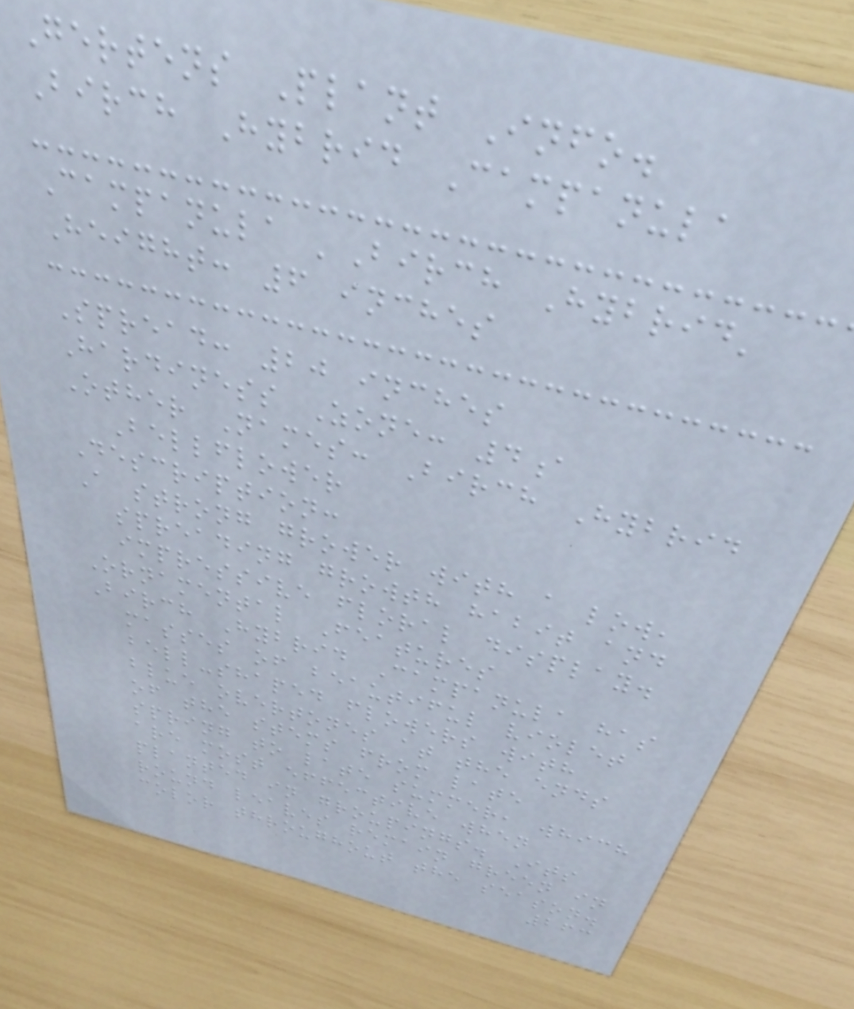Gertens Plant Info.
Birch Hybrid Campanula
Campanula 'Birch Hybrid'
Height: 6 inches
Spread: 20 inches
Hardiness Zone: 4a
Other Names: Birch Hybrid
Bellflower
Description:
A strong grower with a low,
spreading growth habit and
impressive floral display.
Ornamental Features
Birch Hybrid Campanula has
masses of beautiful violet
bell-shaped flowers with
blue overtones at the ends
of the stems from late
spring to late summer, which
are most effective when
planted in groupings. Its
round leaves remain green in
color throughout the season.
263
